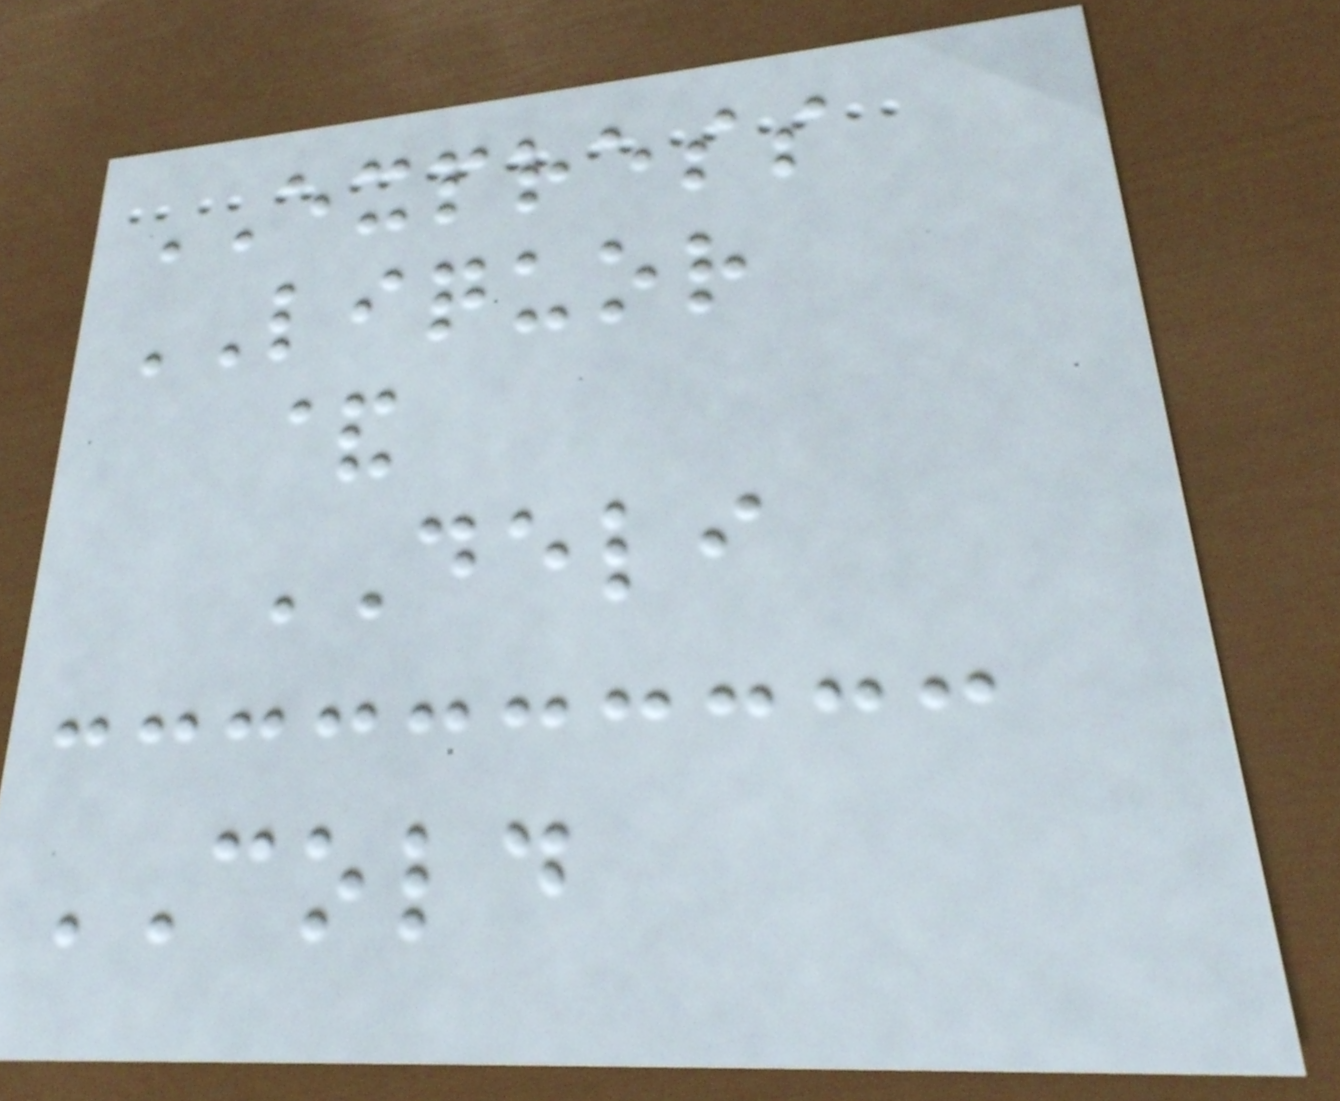EXPRESS
LIQUOR
&
DELI
COLD
